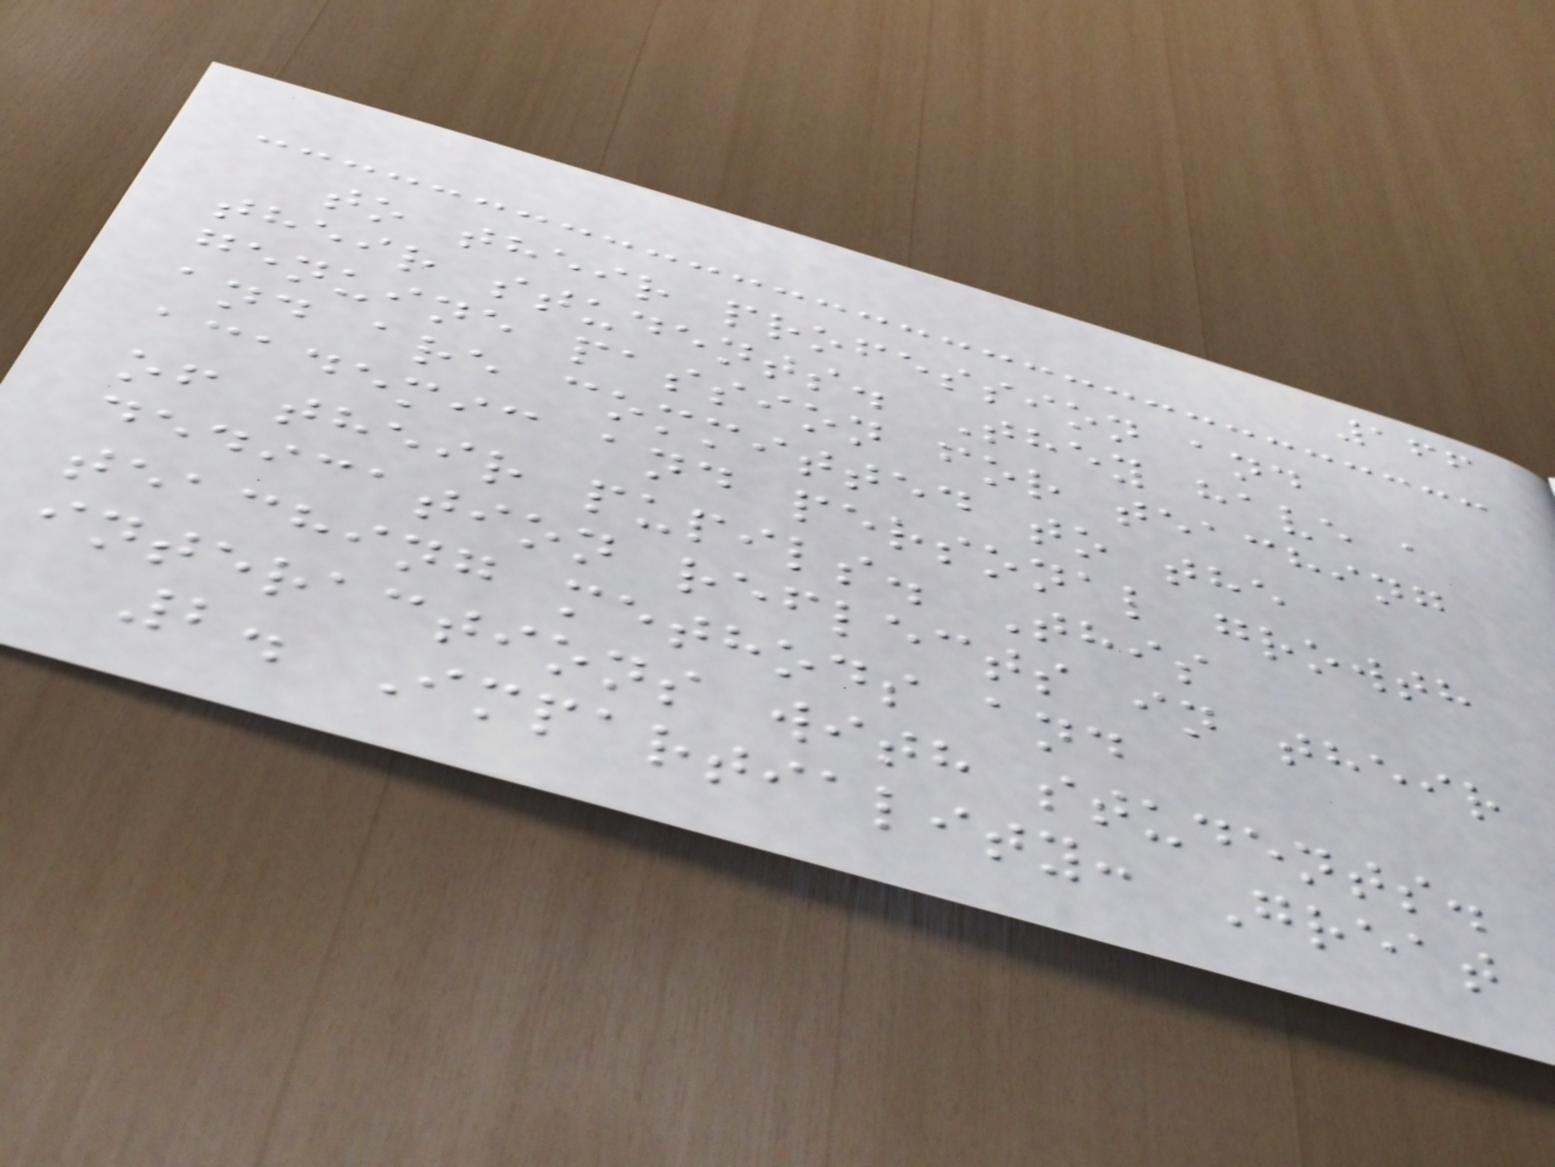166
to their profession and
their students. They have a
genuine passion for teaching
and are committed to the
academic and personal growth
of their pupils. This
dedication reflects in their
teaching methods and
interactions with students.
2. Impartiality: Great
